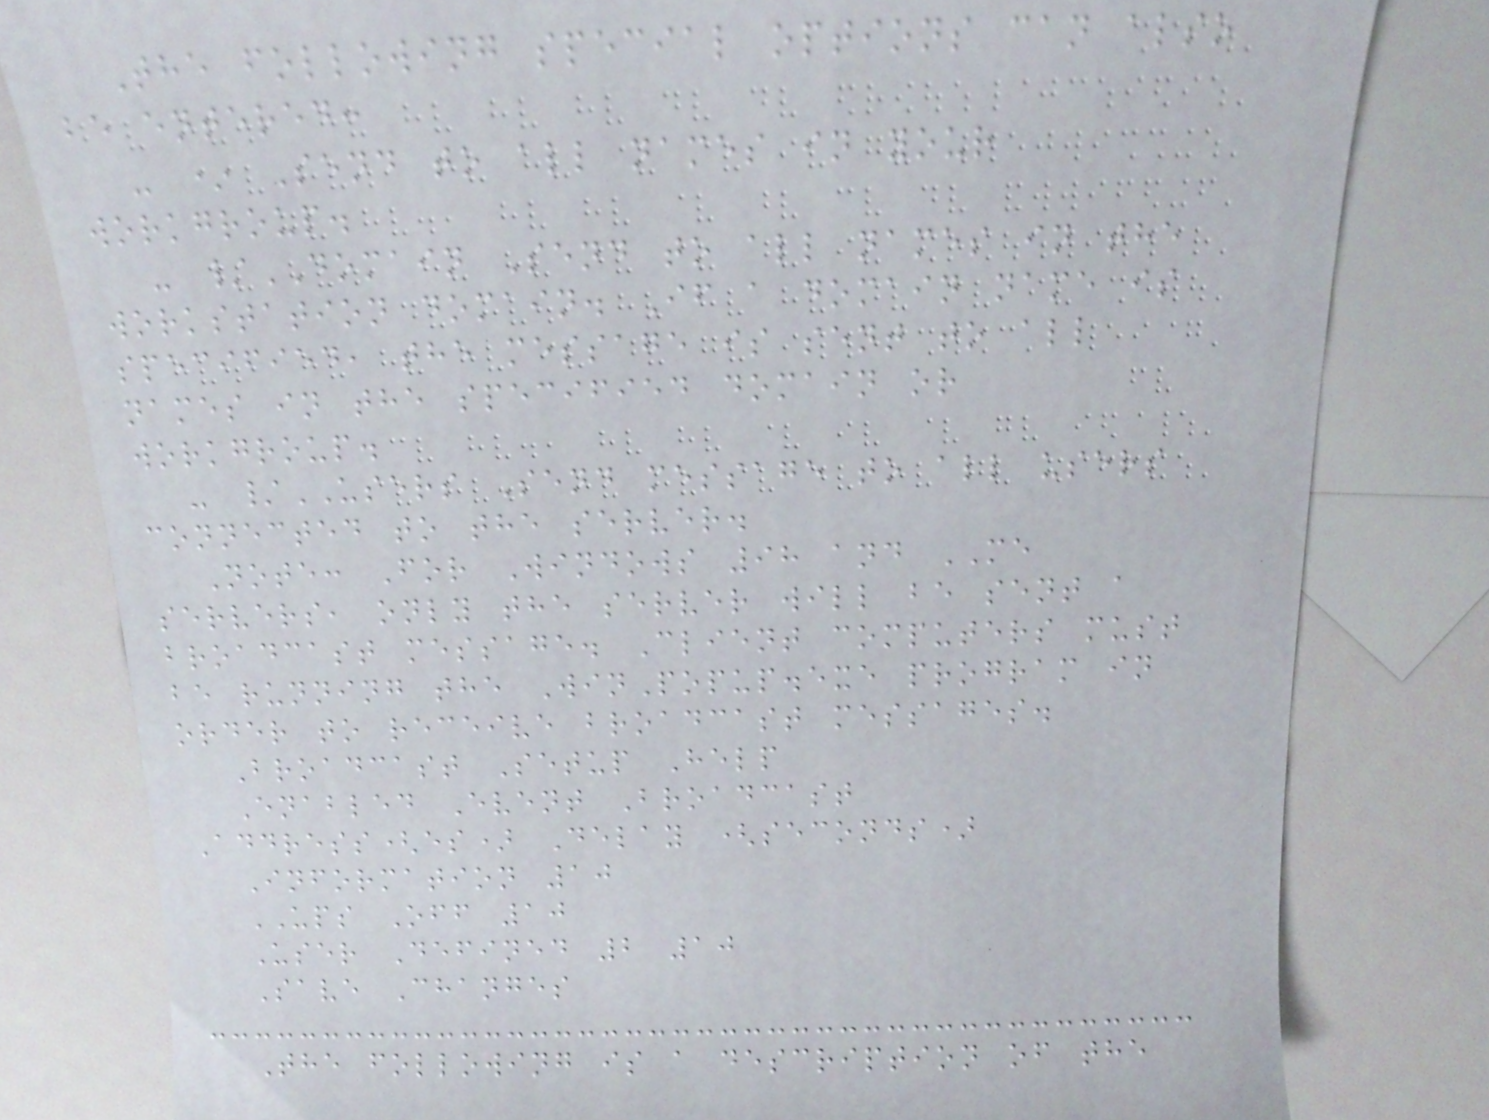The following special options can also
be entered:
- * Send to all names in your
workgroup.
- /DOMAIN Send to all names in the
workstation domain. If a domain name is
specified, the message is sent to all
names in the specified domain or
workgroup.
- /USERS Send message to all users
connected to the server.
Note: For Windows 98 and ME
servers, only the server will be sent a
broadcast message. Client computers must
be running the WinPopup.exe program in
order to receive broadcast messages.
Broadcast Setup Help
Enabled Event Broadcast
Address(es) Delay (seconds)
Information 10
UPS Off 10
User Defined 2 10
Save Changes
The following is a description of the
